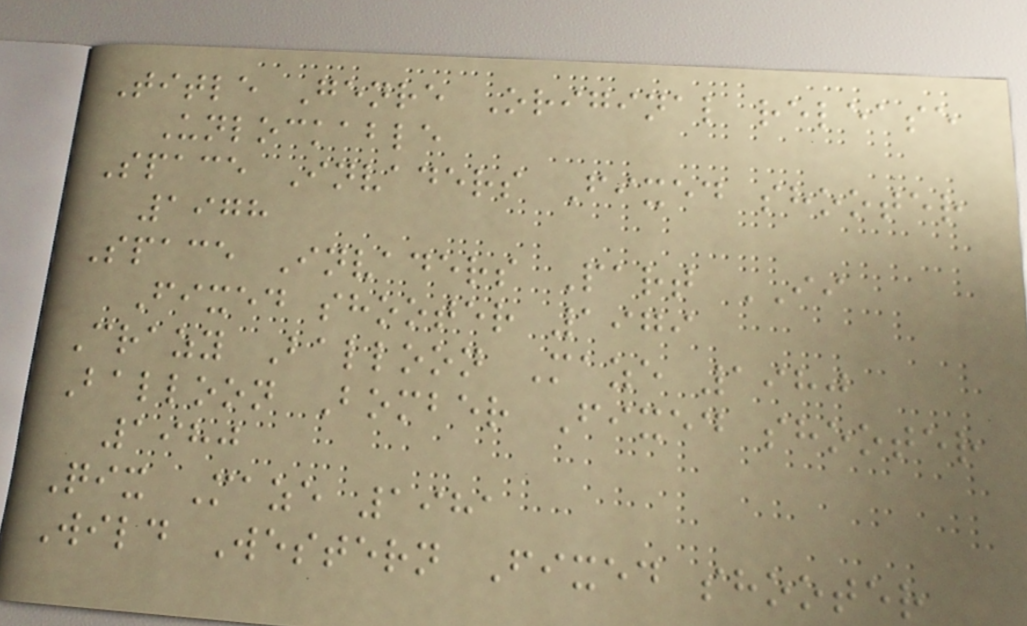Title Genre Original release
Unlockable
Space Invaders Fixed shooter
1978
Space Invaders Part II
Fixed shooter 1979
Crazy Balloon Maze 1980
Balloon Bomber Fixed shooter
1980
Qix Maze 1981
Wild Western Fixed shooter
